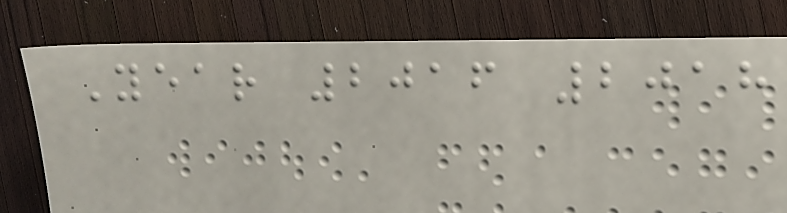Year 2016 2018
